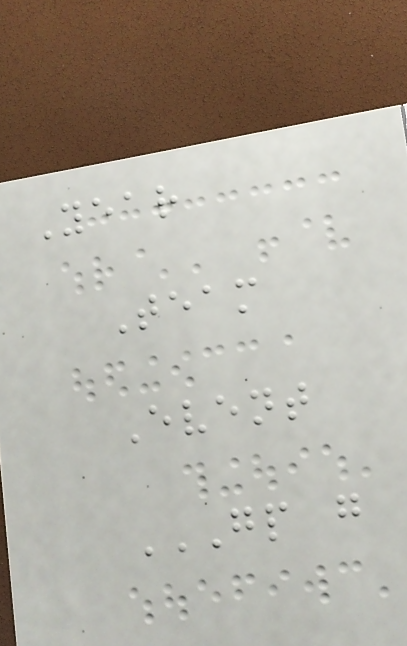Year
Team
Event
GP G
